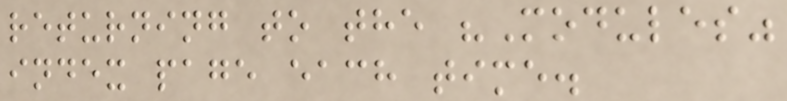returning to the "Modules"
index page each time.
